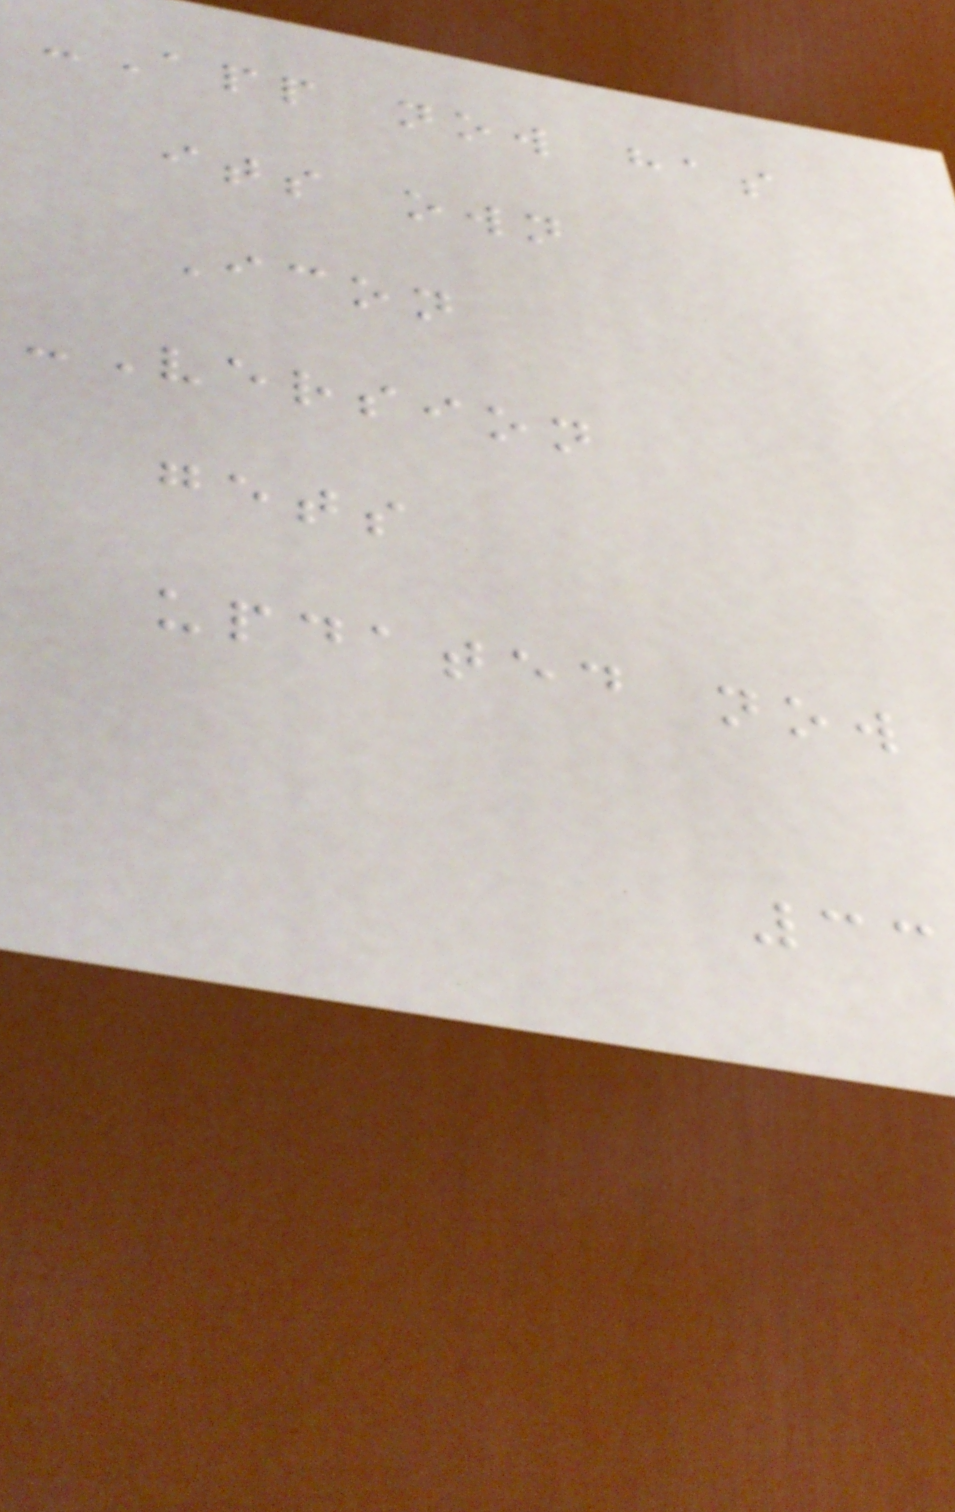-App now has
its own
Icon
-Version
gets
updated now
33
